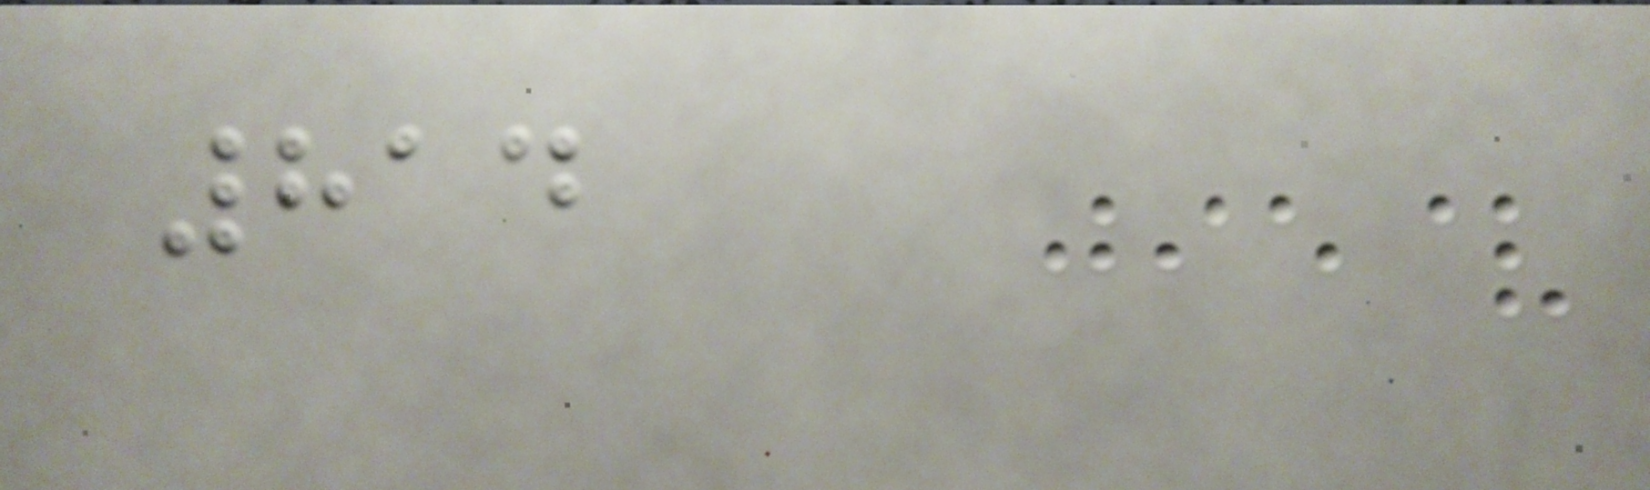814
